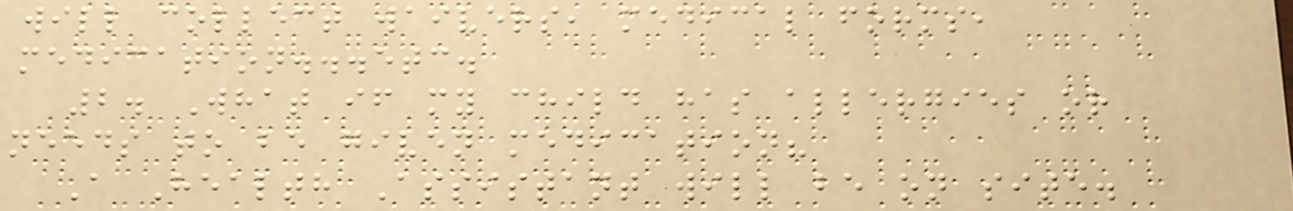will collect waivers, medical forms,
medication...etc.
2. What if my child has allergies or
needs to be given medication?
A Health Assistant will be on site.
